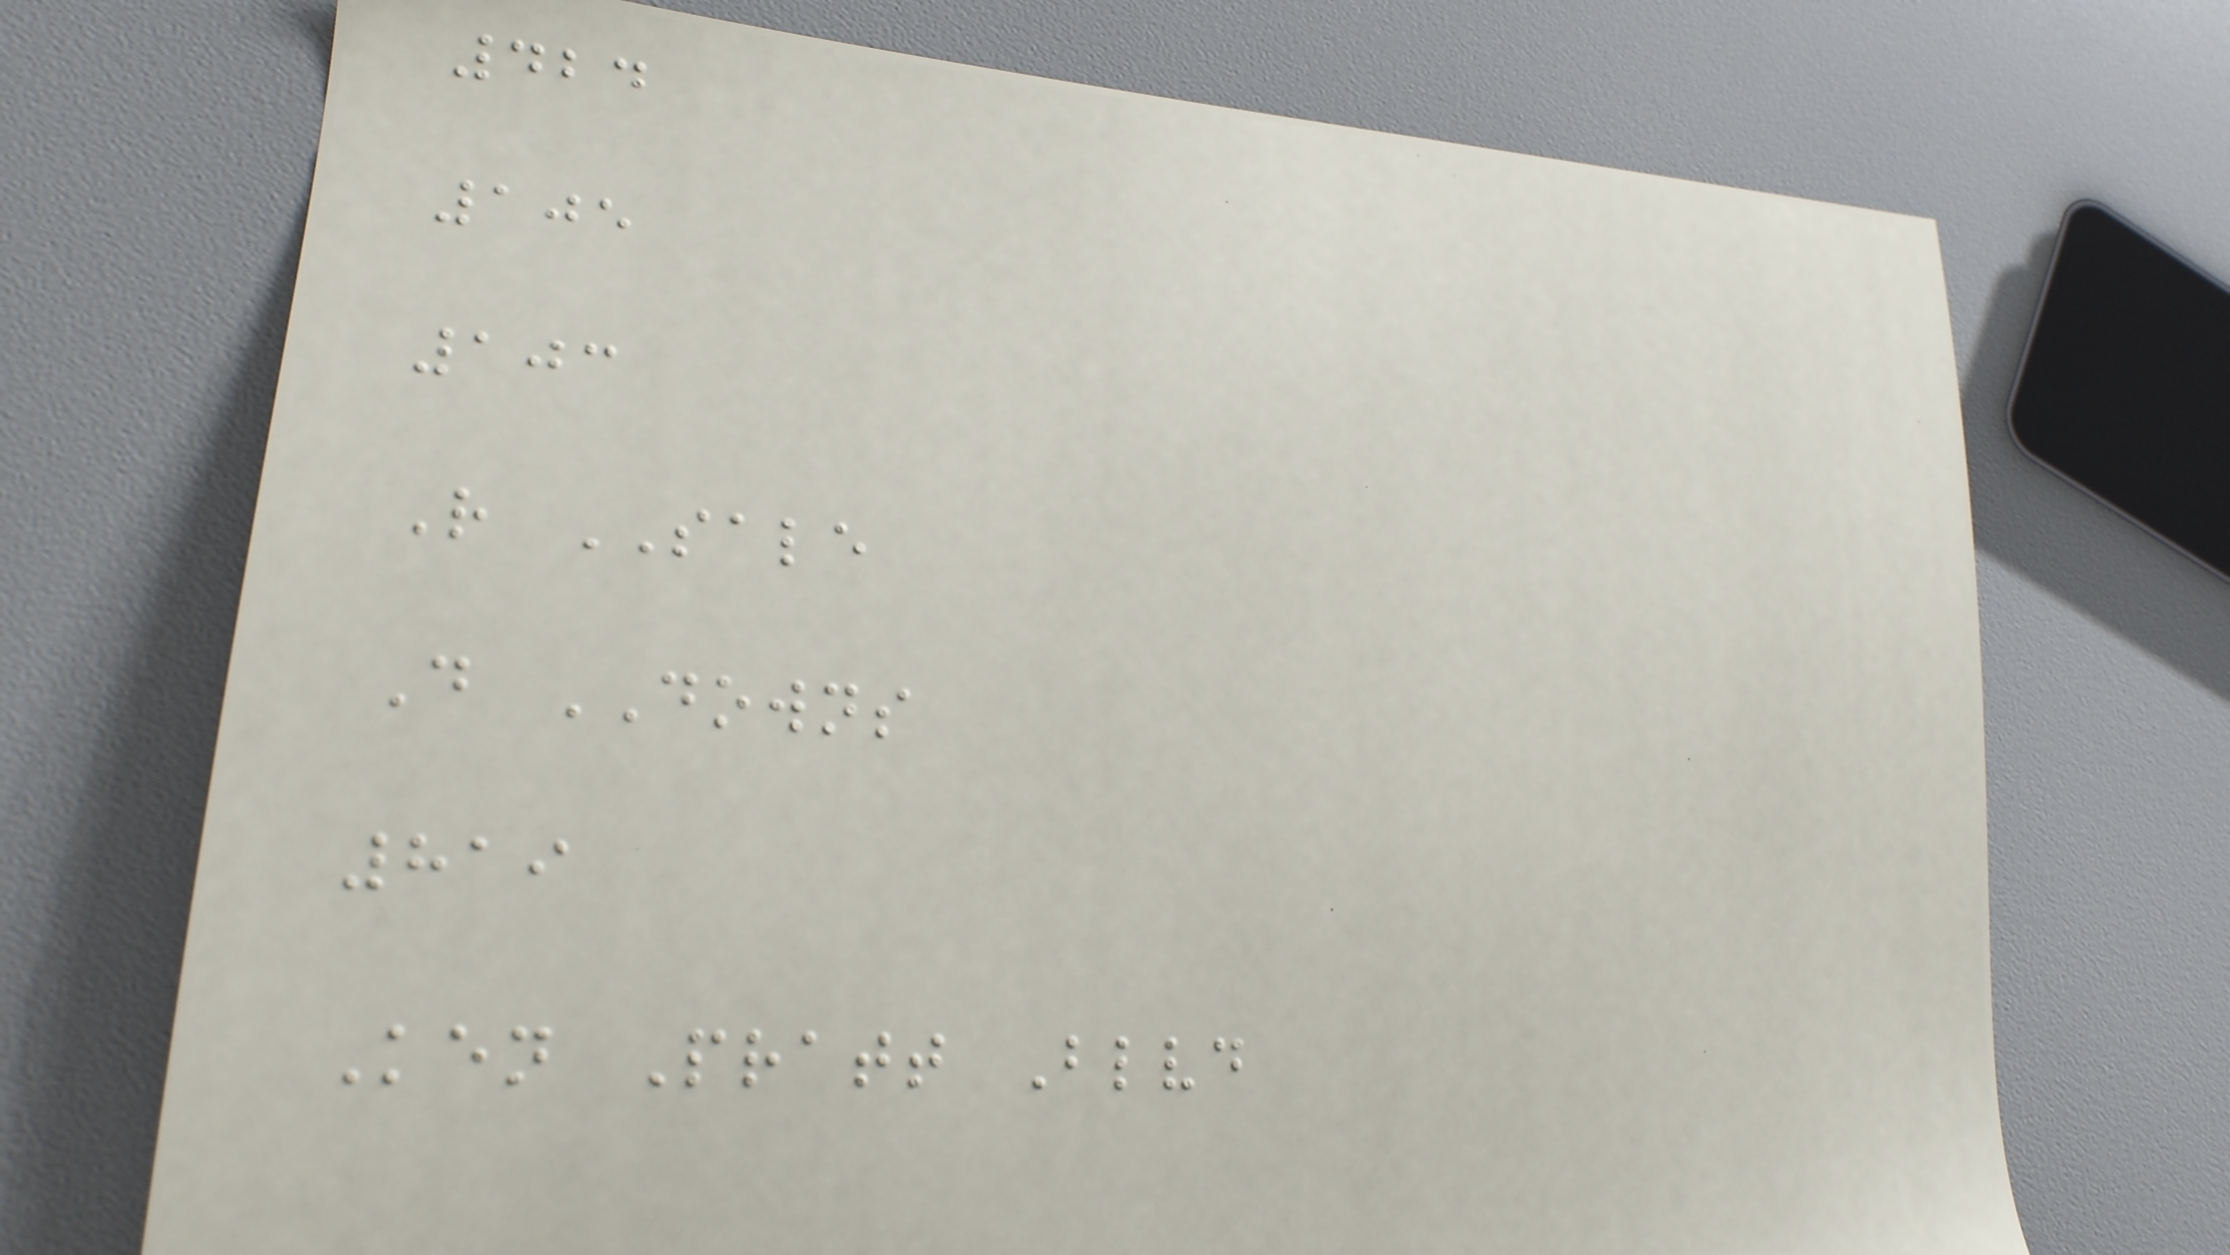424
105
103
R SALE
D DOWNS
819
Ken Pratt Blvd
